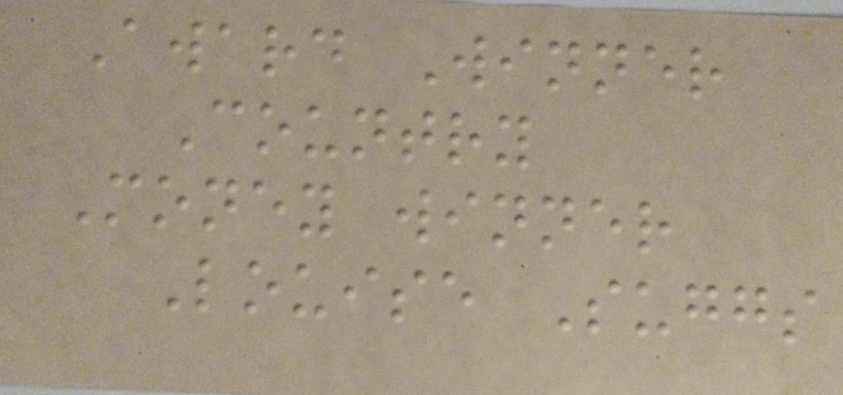Award Winner
Country
Money winner
Louise Suggs
